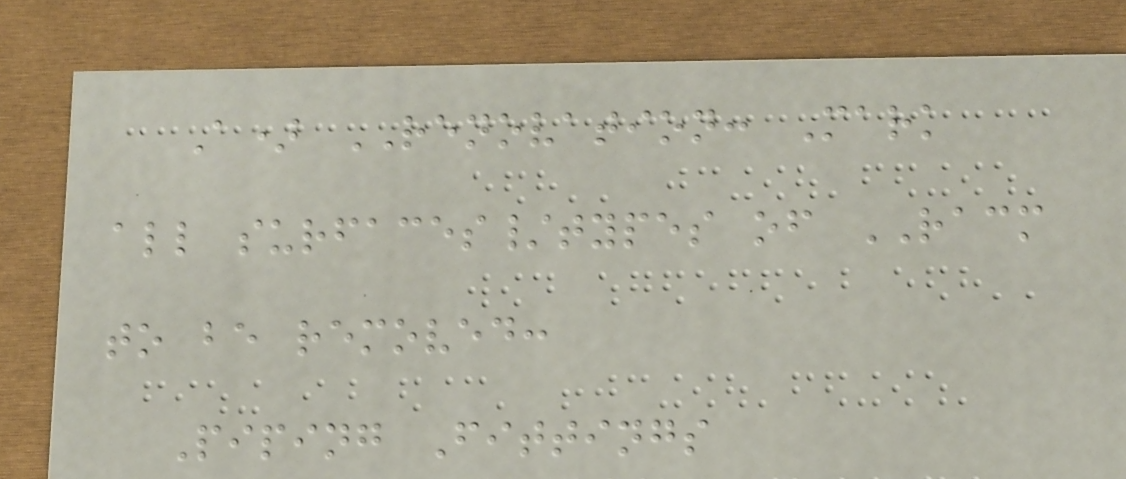A) RENOVATION: Mark
all surfaces/types of RACM
to be removed:
Piping Fittings
